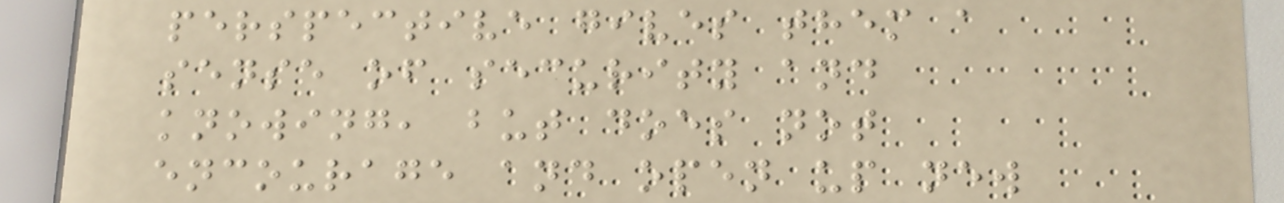perspective gives them a
sense of security and
knowing, but does not
encourage and open up new
